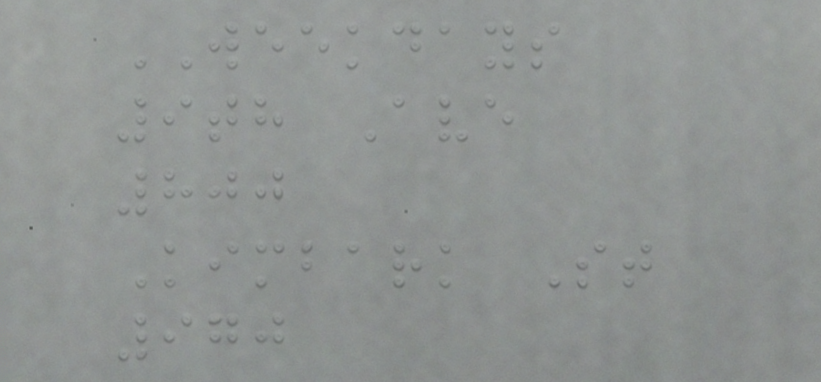WEEKDAYS
9th Ave
800
Kimbark St
970
